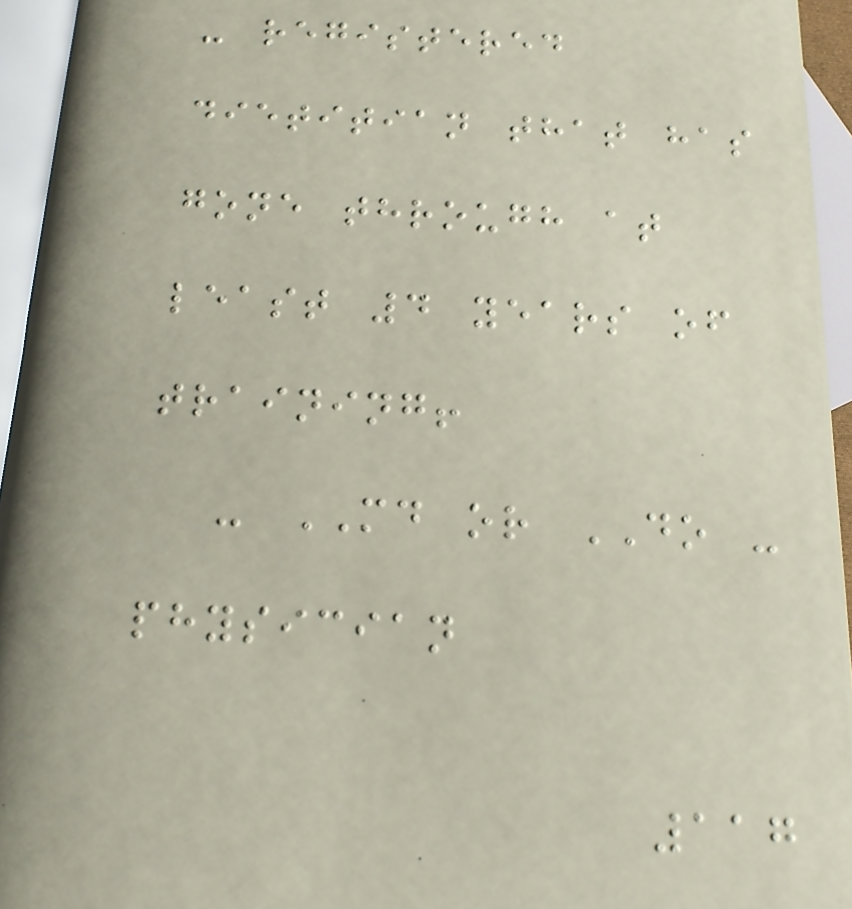- registered
dietitian that has
gone through at
least 4 years of
training!
- MD or DO -
physician
117
